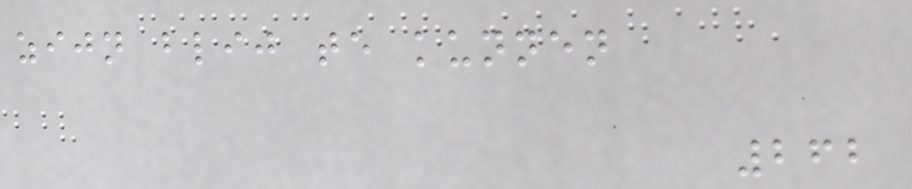zijn blij te kunnen
262
